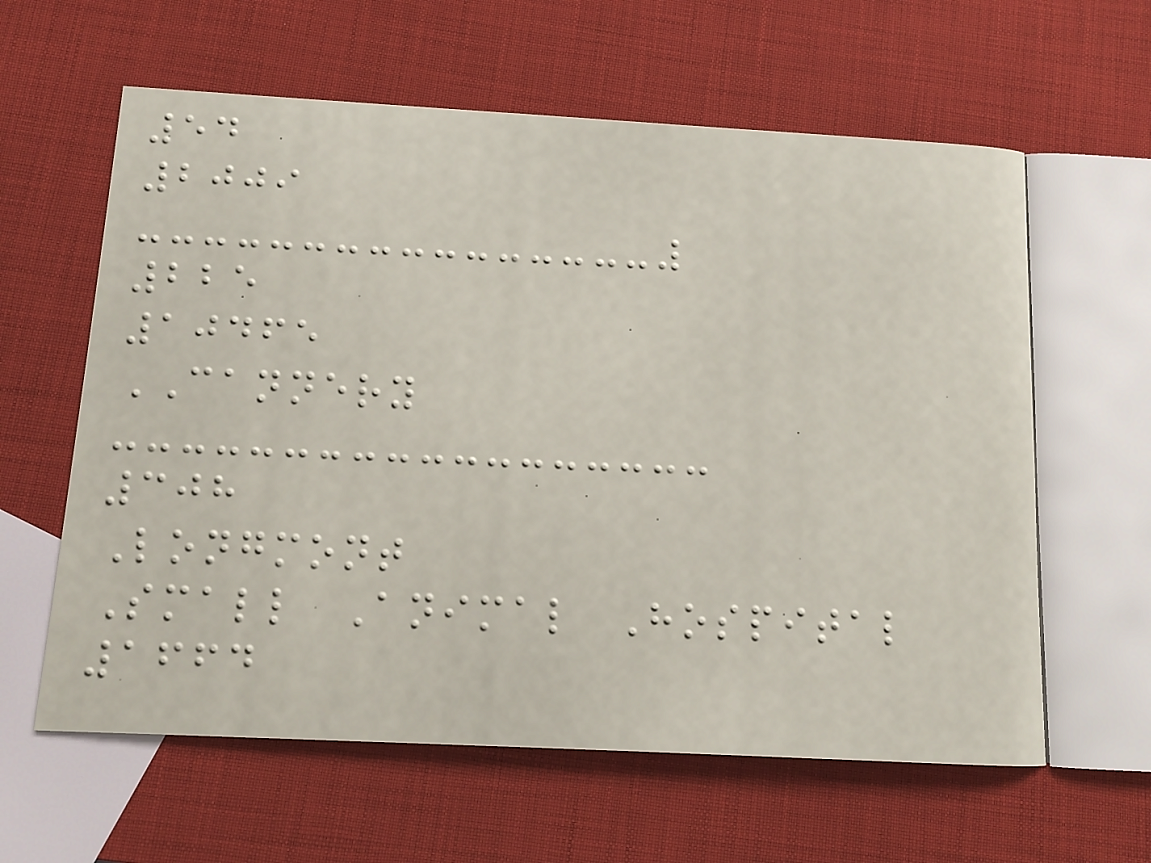54
2009
225
10465
CANNERY
308
Longmont
Small Animal Hospital
1664
